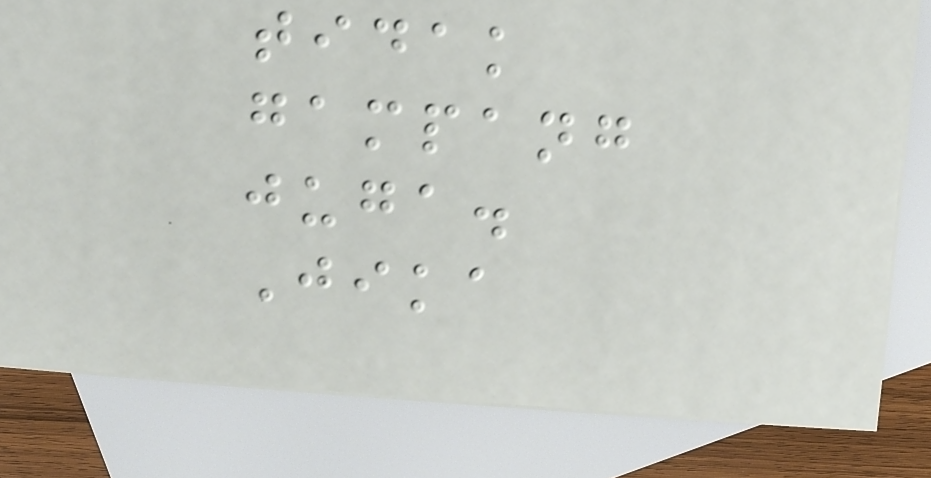tidak
gampang
juga.
Jika
